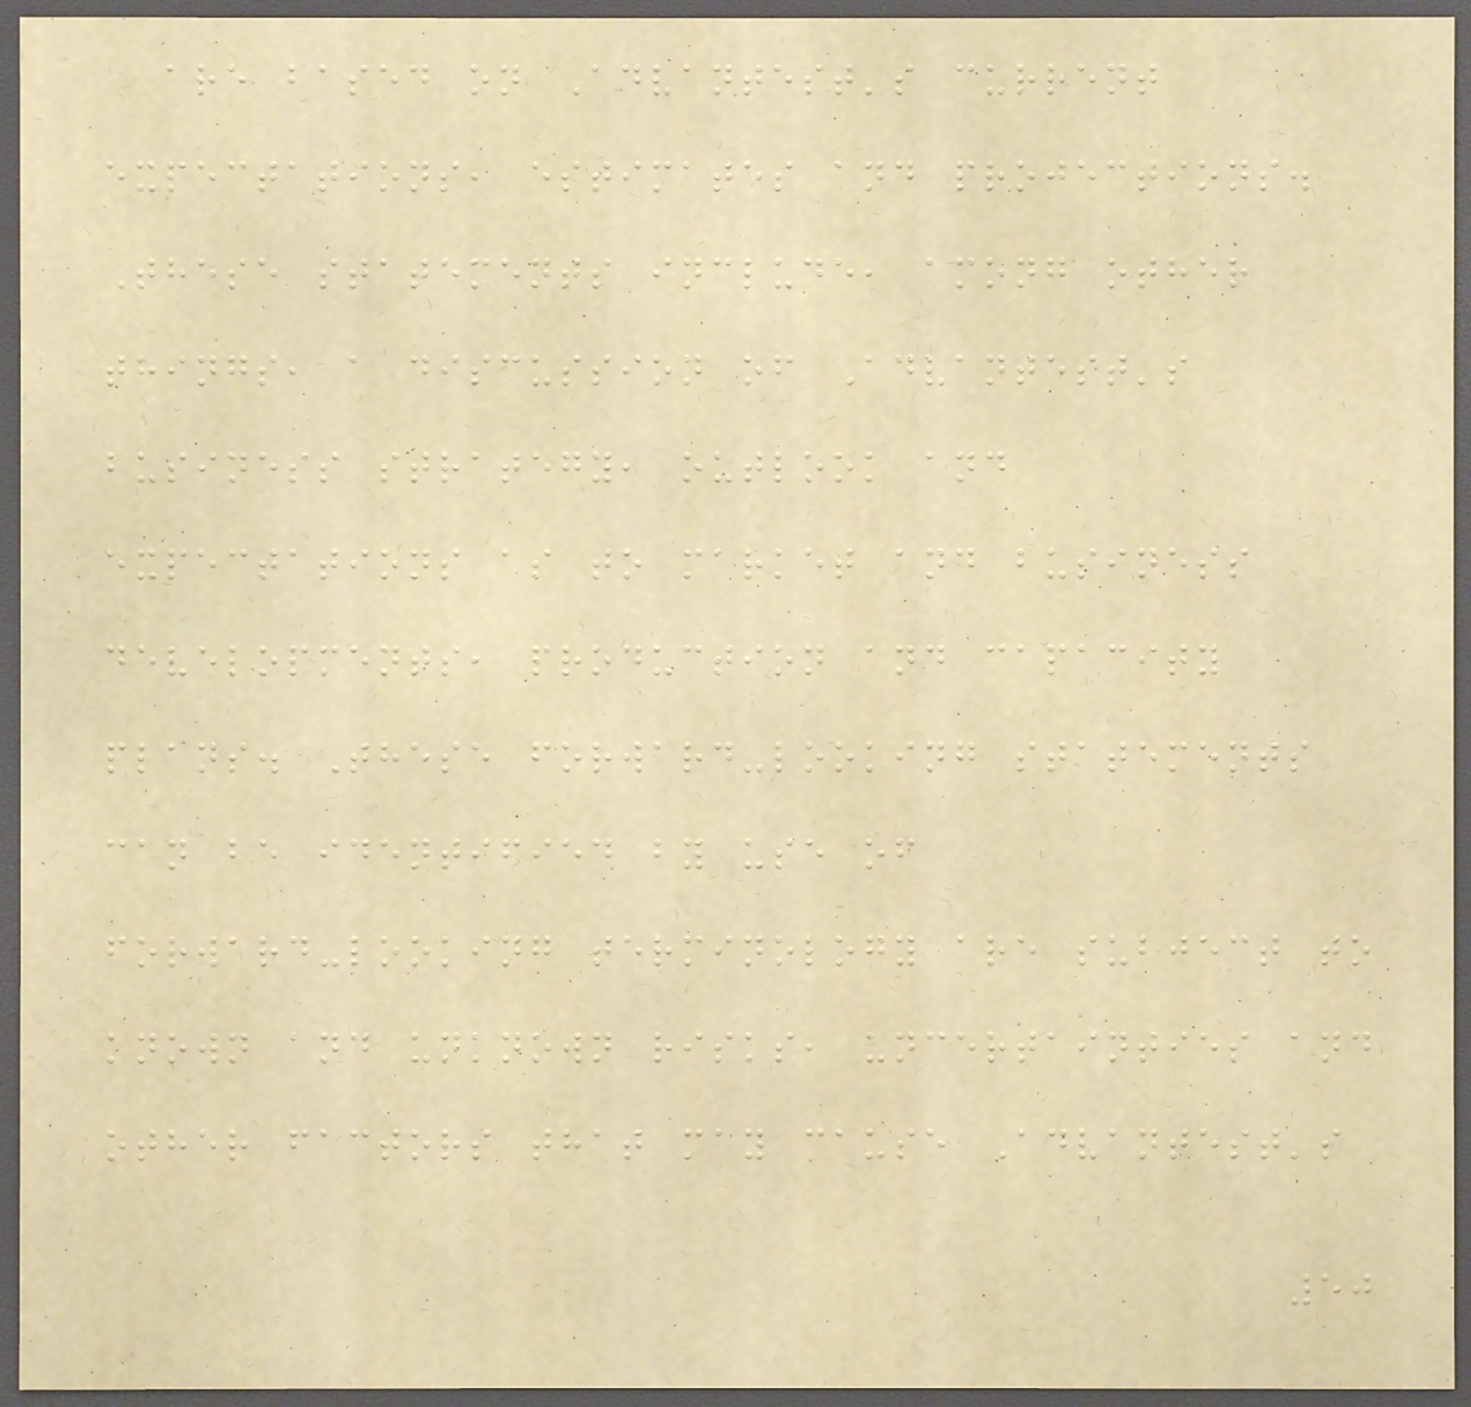are based on Advantest's current
expectations, estimates and projections.
These statements include, among other
things, a discussion of Advantest's
business strategy, outlook and
expectations as to market and business
developments, production and capacity
plans. These forward-looking statements
can be identified by use of
forward-looking terminology are subject to
known and unknown risks, uncertainties and
other factors that may cause Advantest's
50
